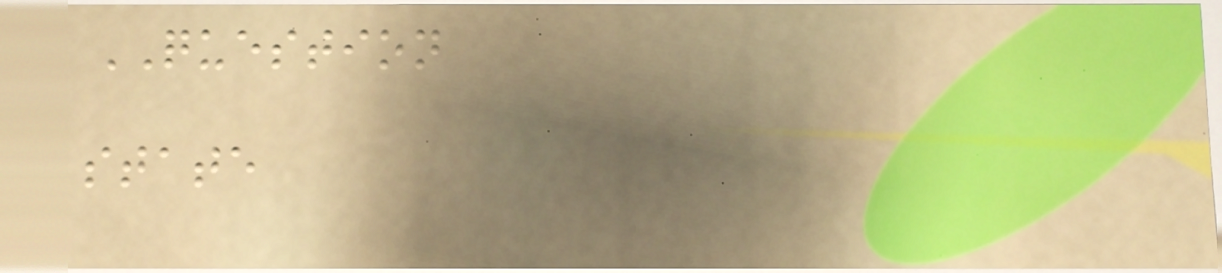QUESTION
state
